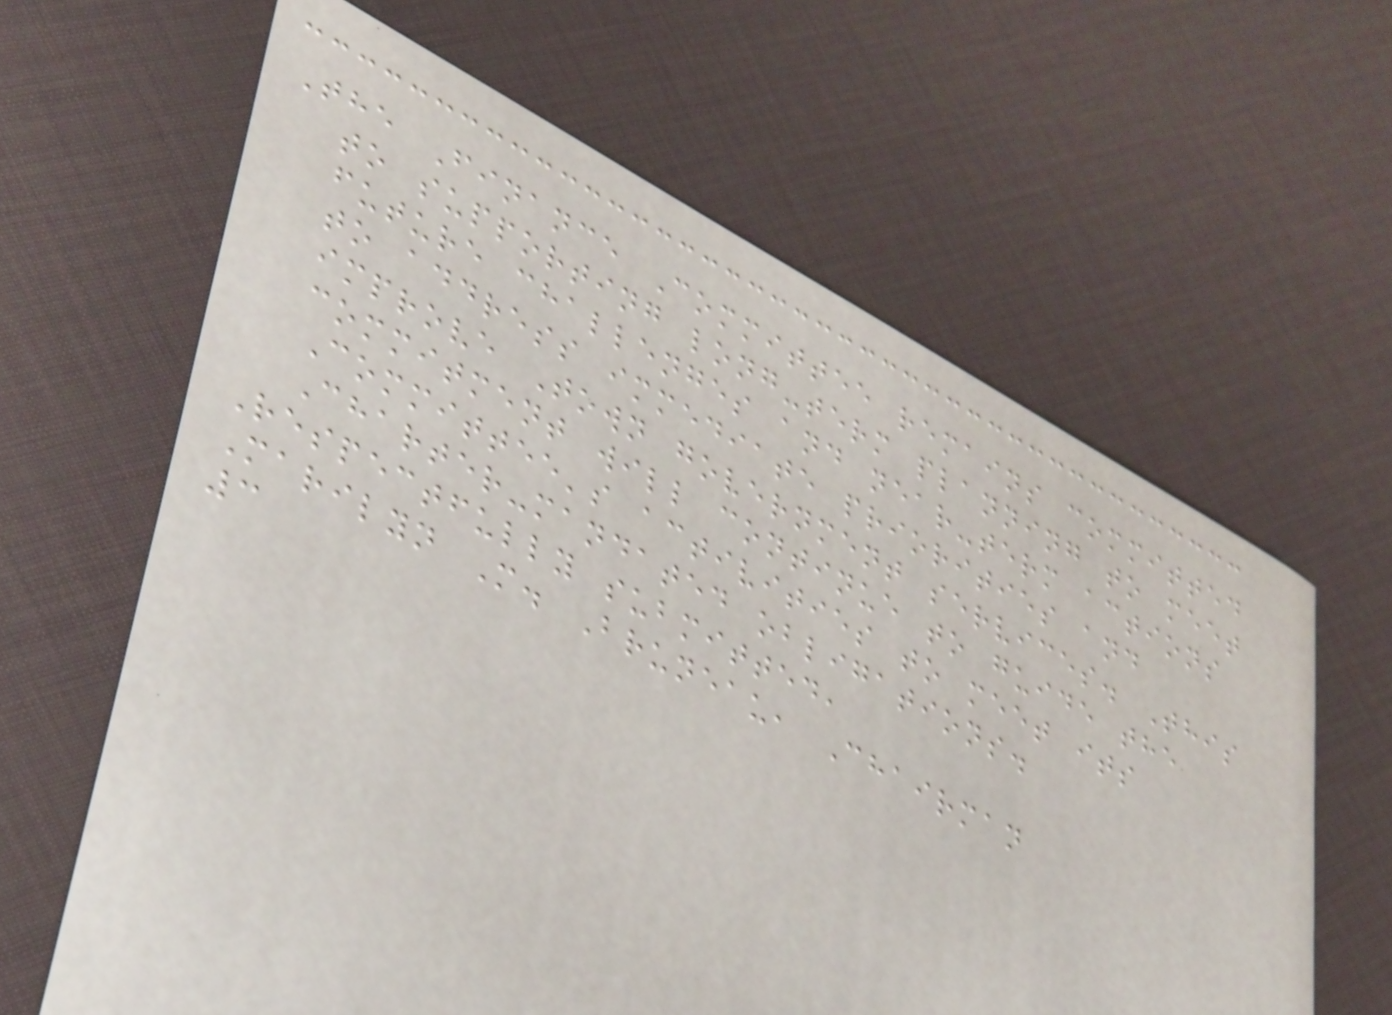The Finance Committee remains committed
to supporting long-term planning to meet
future challenges and near-term actions
to address immediate priorities and
improve Town government services. This
commitment will continue to guide the
Committee's activities to meet its
Charter-mandated obligations.
Respectfully submitted,
Marilyn M. Bruneau, Chairman
3
